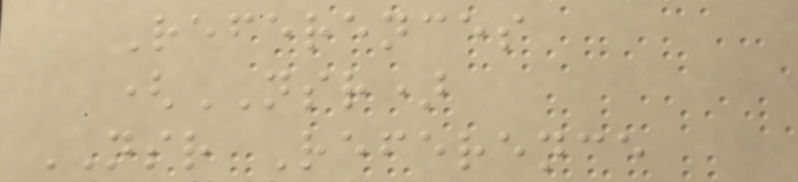References
(NSR)
NSR Reference
